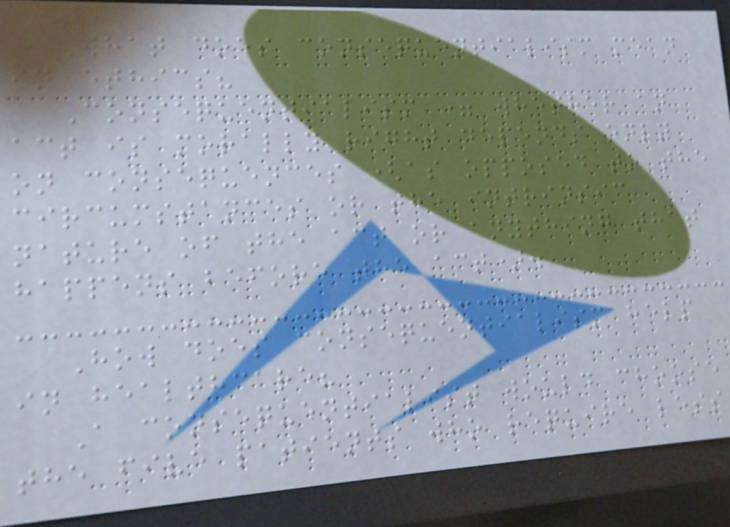What does consequentialism mean
in ethics?
Consequentialism = whether an
act is morally right depends only
on consequences (as opposed to the
circumstances or the intrinsic
nature of the act or anything that
happens before the act).
How does consequentialism help
in healthcare?
A consequentialist would choose
the five patients who require less
